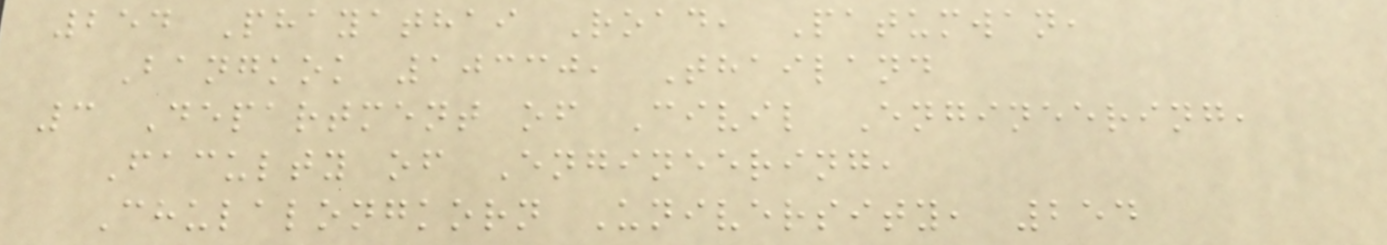254 Phayathai Road, Patumwan,
Bangkok 10330, Thailand
3 Department of Civil Engineering,
Faculty of Engineering,
Chulalongkorn University, 254
